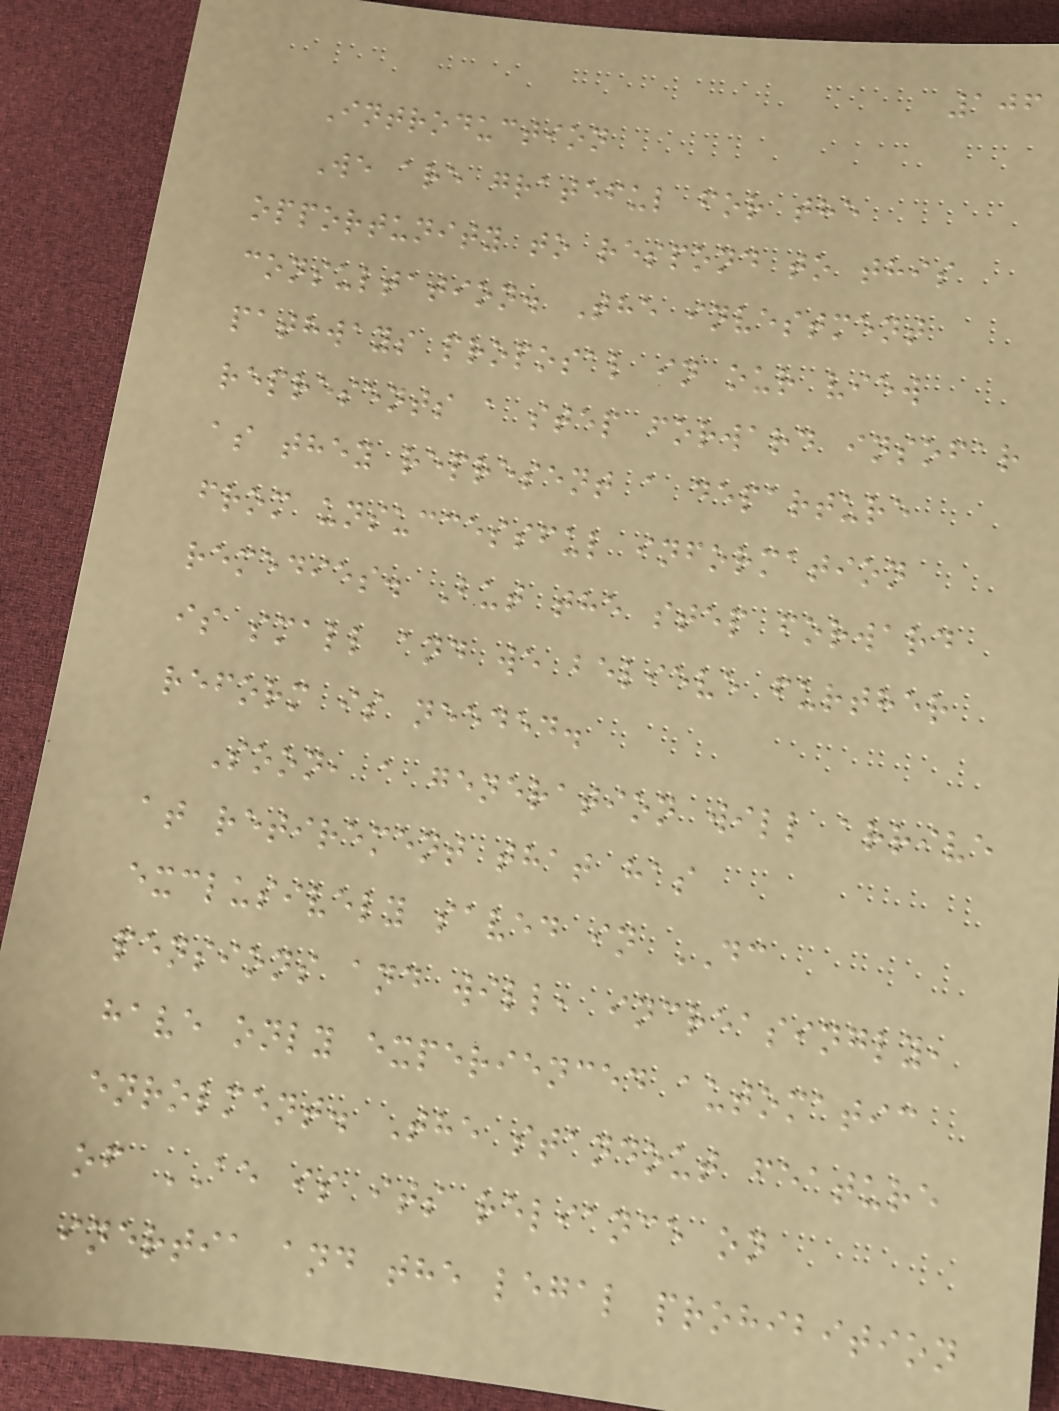106
Introduction
We are grateful for the
opportunity to respond to this
consultation. The investment
pathways proposal in our view
represents a step forward insofar
as they represent a departure
from unsuccessful information
remedies. But the step forward
is small and we believe further
reform is needed.
Soon, a generation will arrive
at retirement that has
exclusively saved in DC
pensions and will, increasingly,
have only experienced automatic
enrolment. The standout feature
of AE is its reliance on
inertia and the legal prohibition
